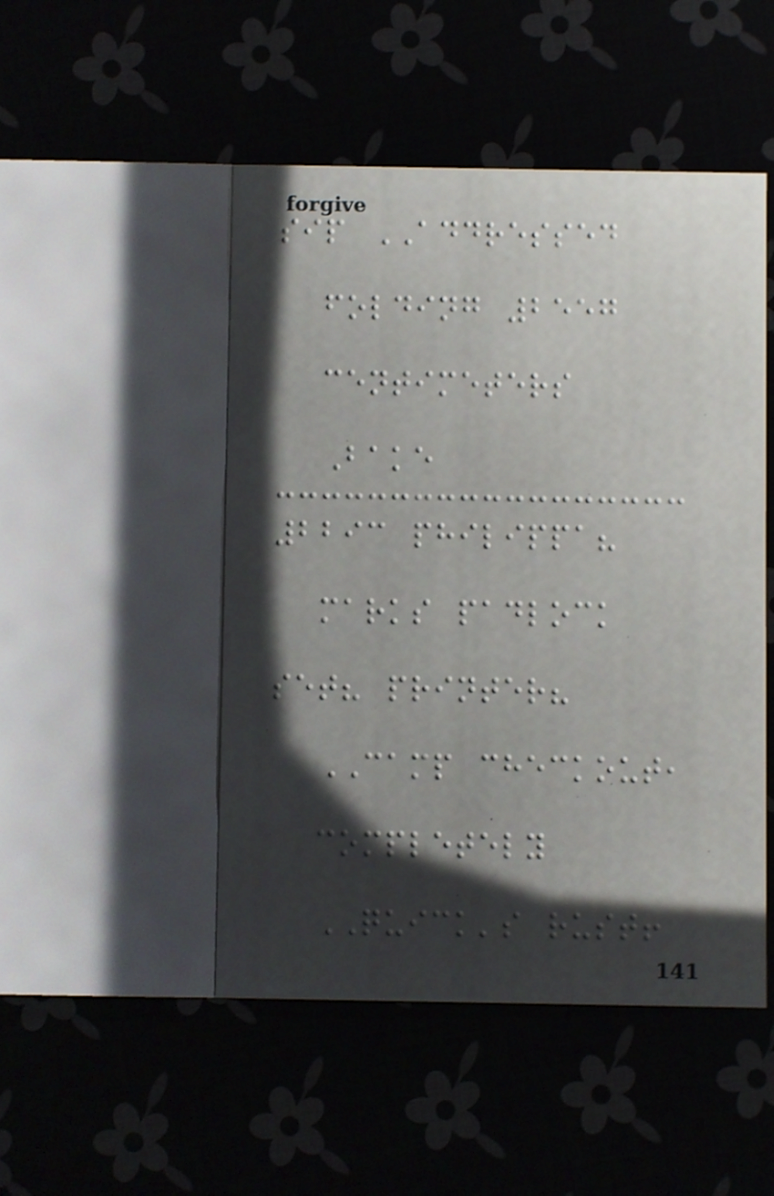sip ADDRESSED
folding 2557
centimeters
Bake
2293 philippa?
marks padlock
set? printer?
CAMP checkout,
completely
QUICK's rust!
